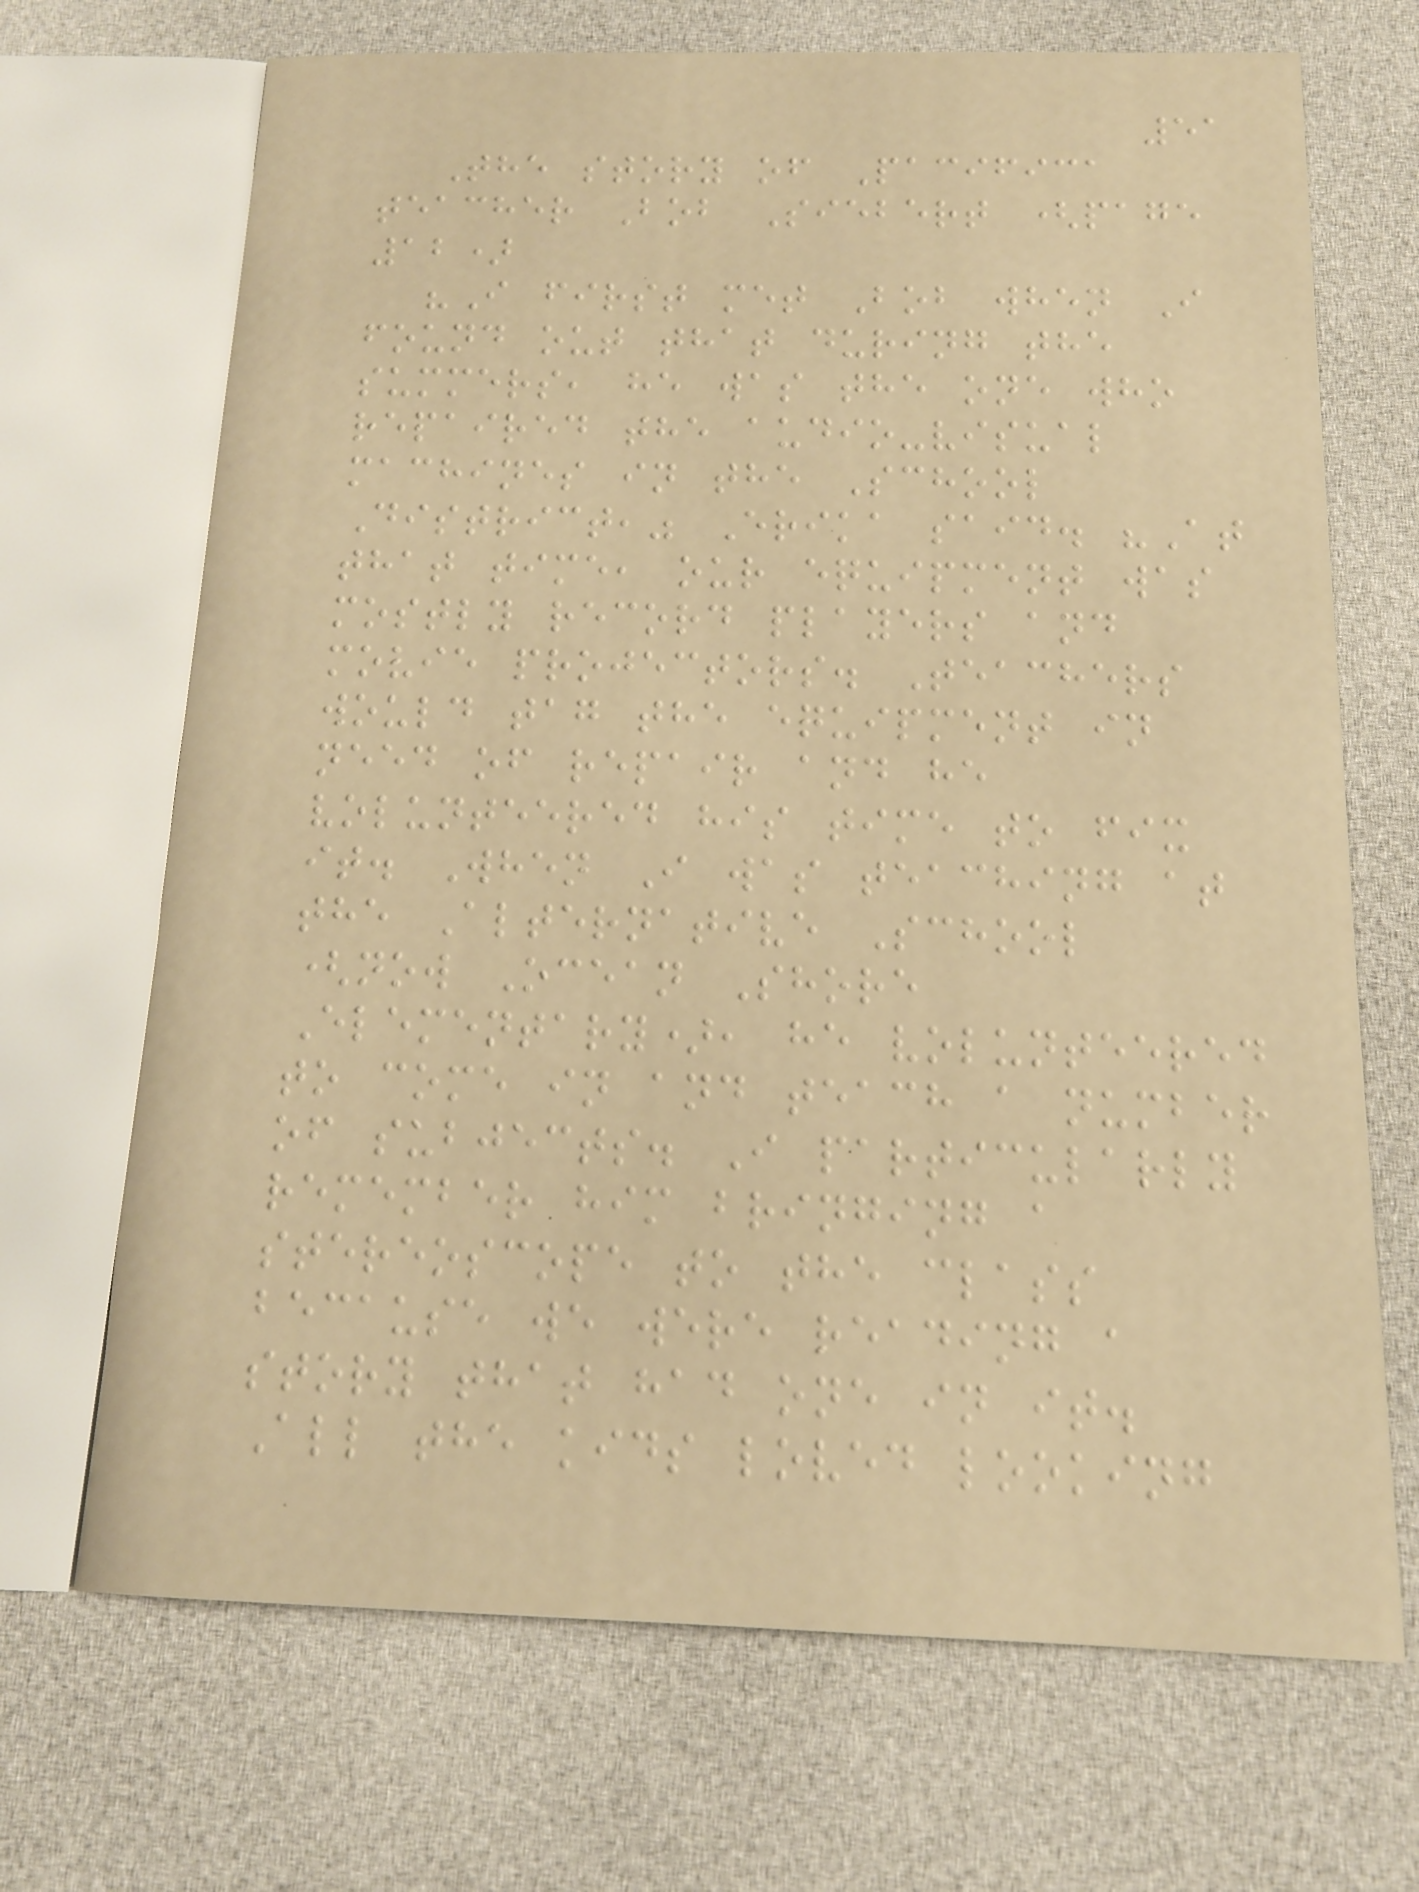51
The story of Pacifica
teacher Bob Siebert (page
12)
"I first met Bob when I
found out that during the
summers, he was the one who
repaired the audio-visual
machines in the School
District," Erika said. "At
that time, our equipment was
mostly record players and
movie projectors. Teachers
would tag the equipment in
need of repair and he
volunteered his time to fix
it. When I was teaching at
the Alternative School
(now Ocean Shore
Elementary), he volunteered
to come in and teach a number
of subjects. I particularly
remember him bringing a
stereoscope to the class
because we were reading a
story that had one in it.
All the kids loved looking
